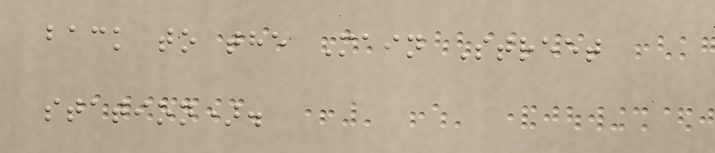back to the Main Street
station).
